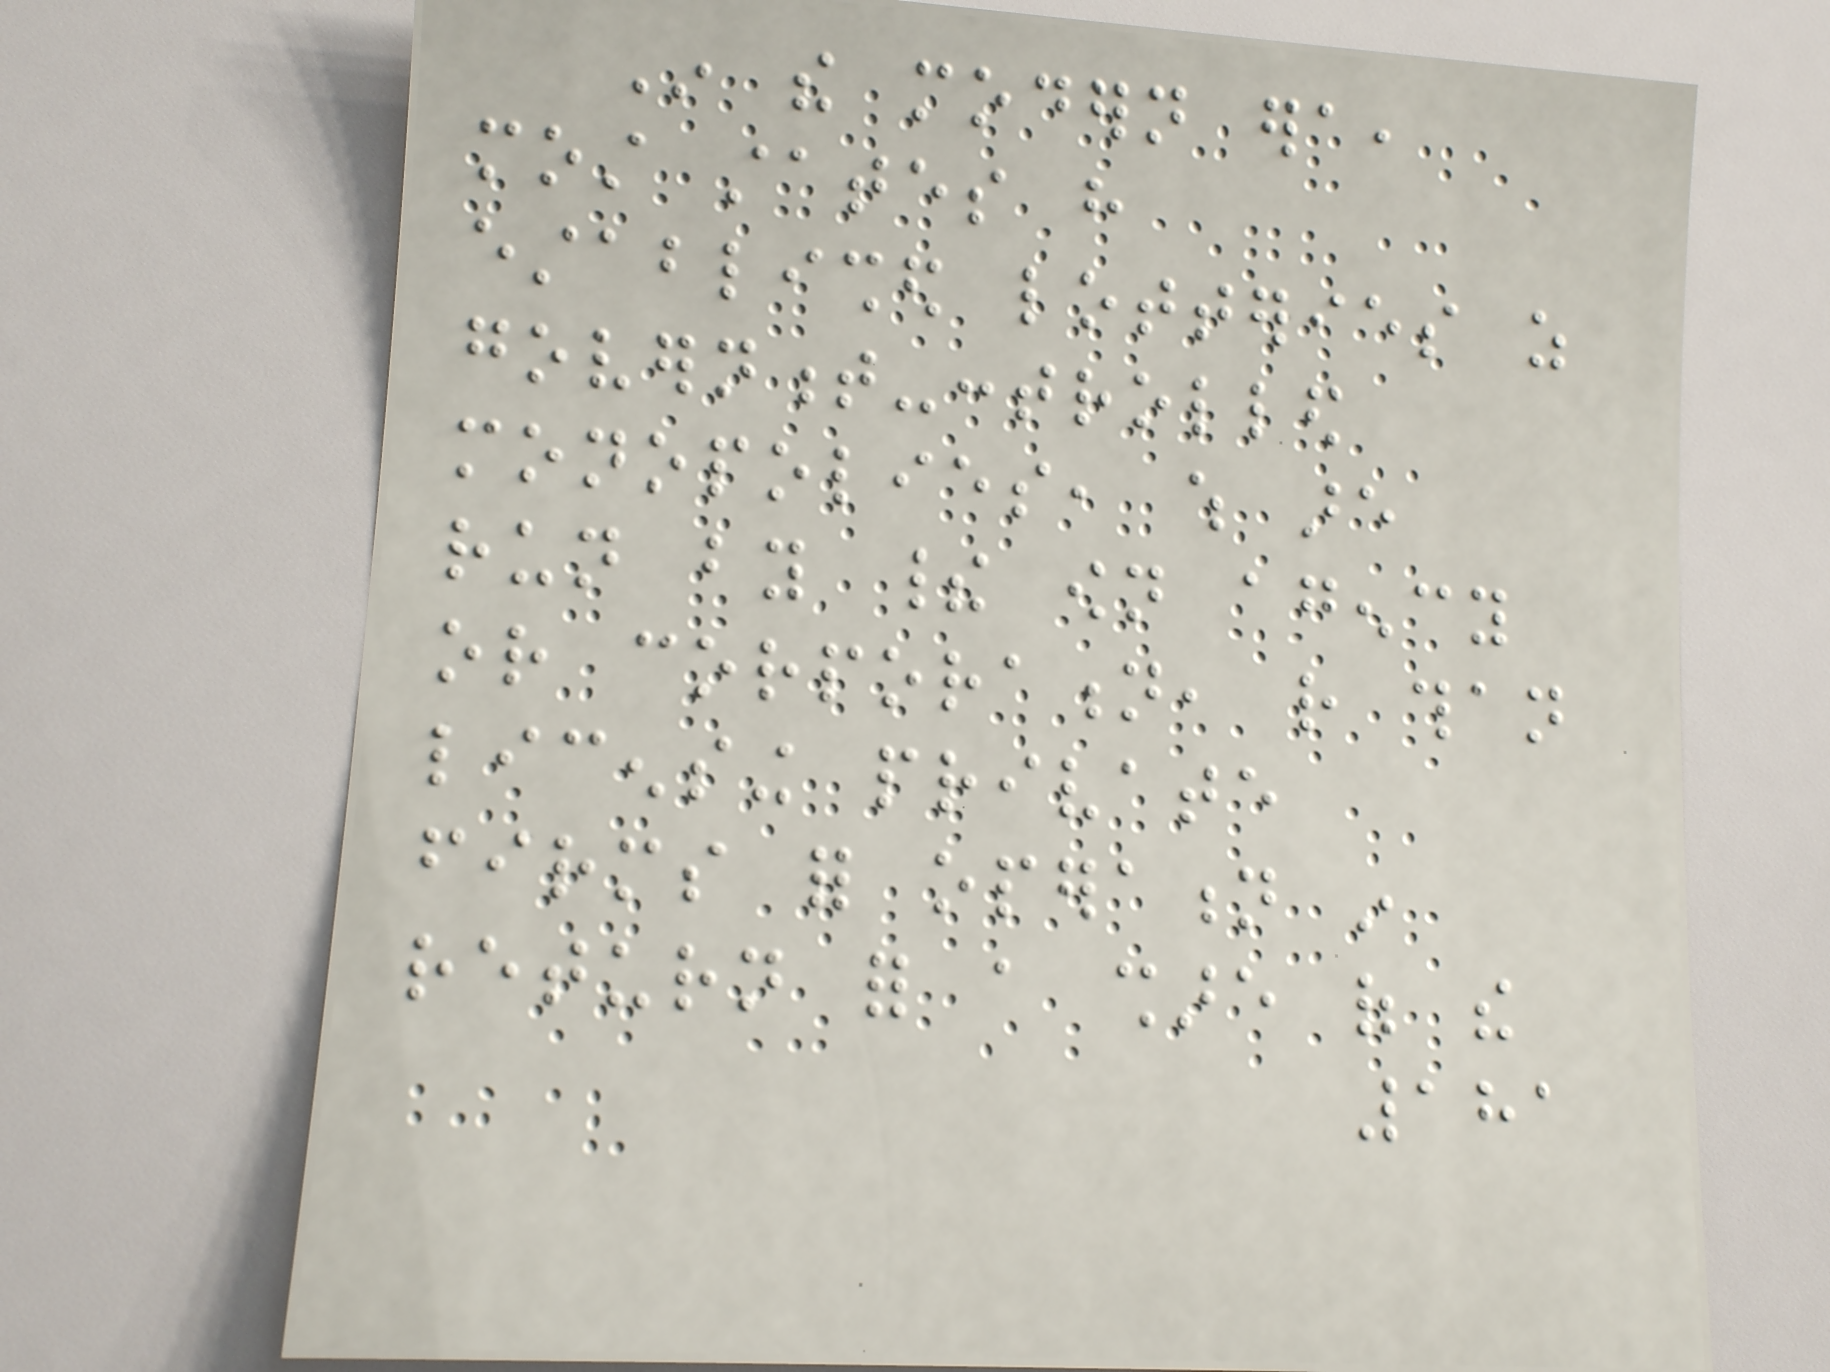In the modern era,
most states have
established lotteries as
government-controlled
monopolies, which are
run by their own agency
or corporation, rather than
licensing private
firms for operation in
return for a share of the
181
